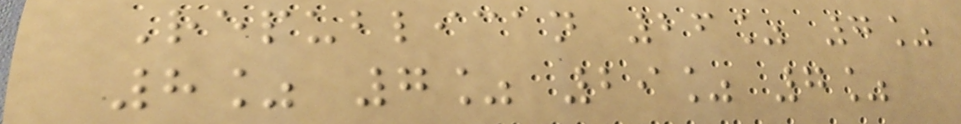Republican 26% 7%
8% 7% 29% 7%
